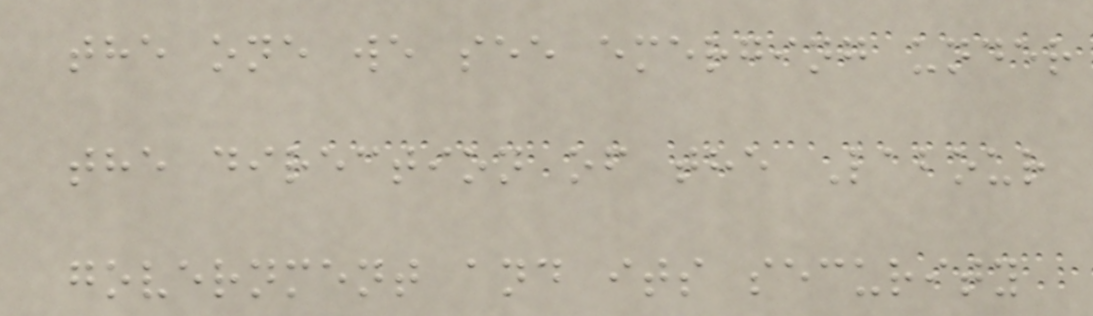the one we see emerging under
the direction of the Labour
government and its security
